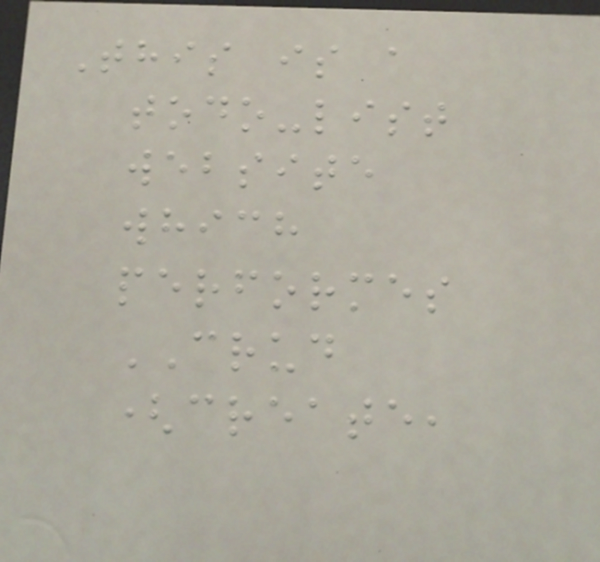This is a
todo-list
website
which
performes
CRUD
(create,
